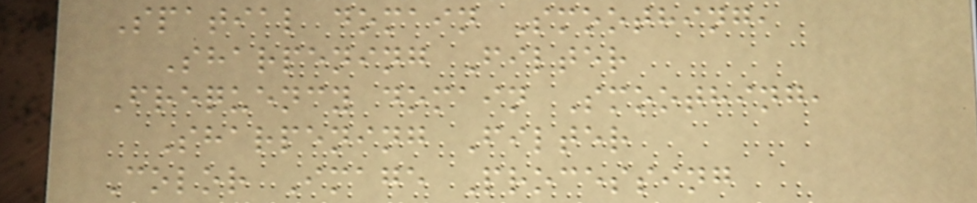Spatial domain Smoothing,
Sharpening Filter
Frequency domain Smoothing,
Sharpening Filter
Color Image Processing
